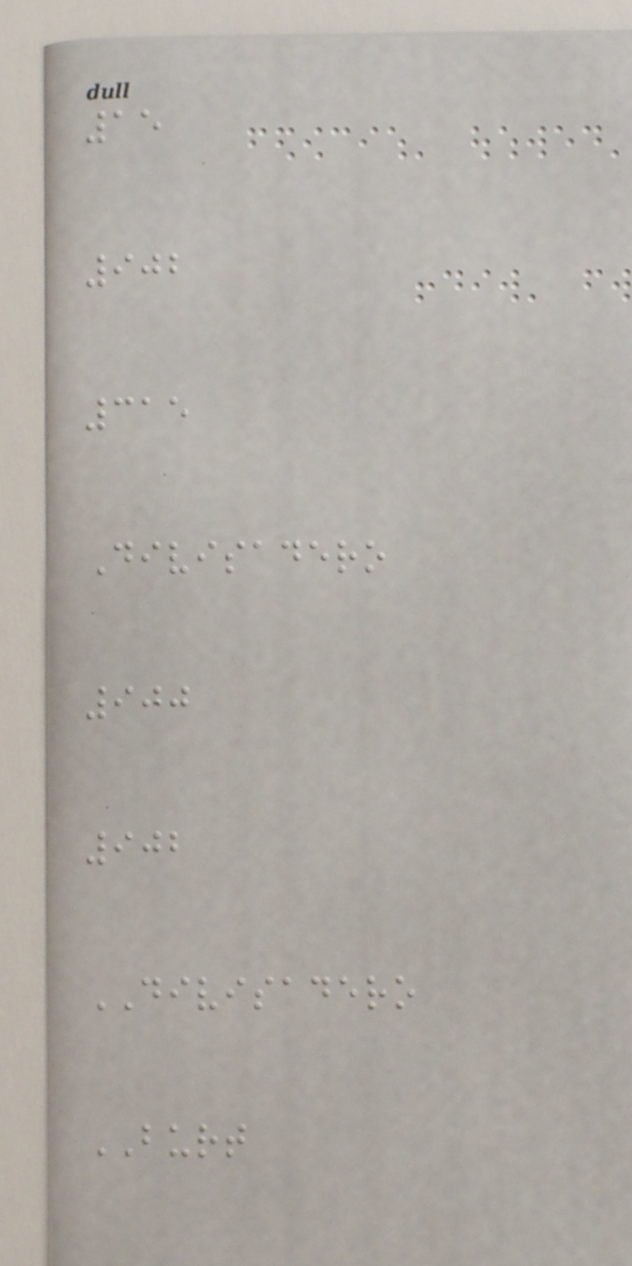15
902
315
Divisadero
900
902
DIVISADERO
BURT
